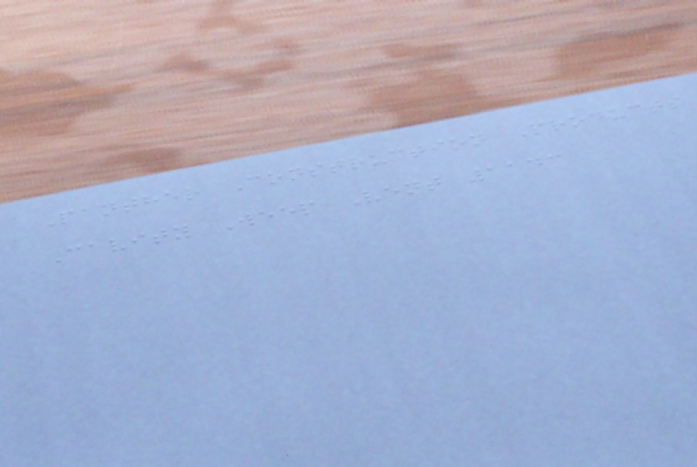Panther Construction Products
Cavity Weep Vent 1143
